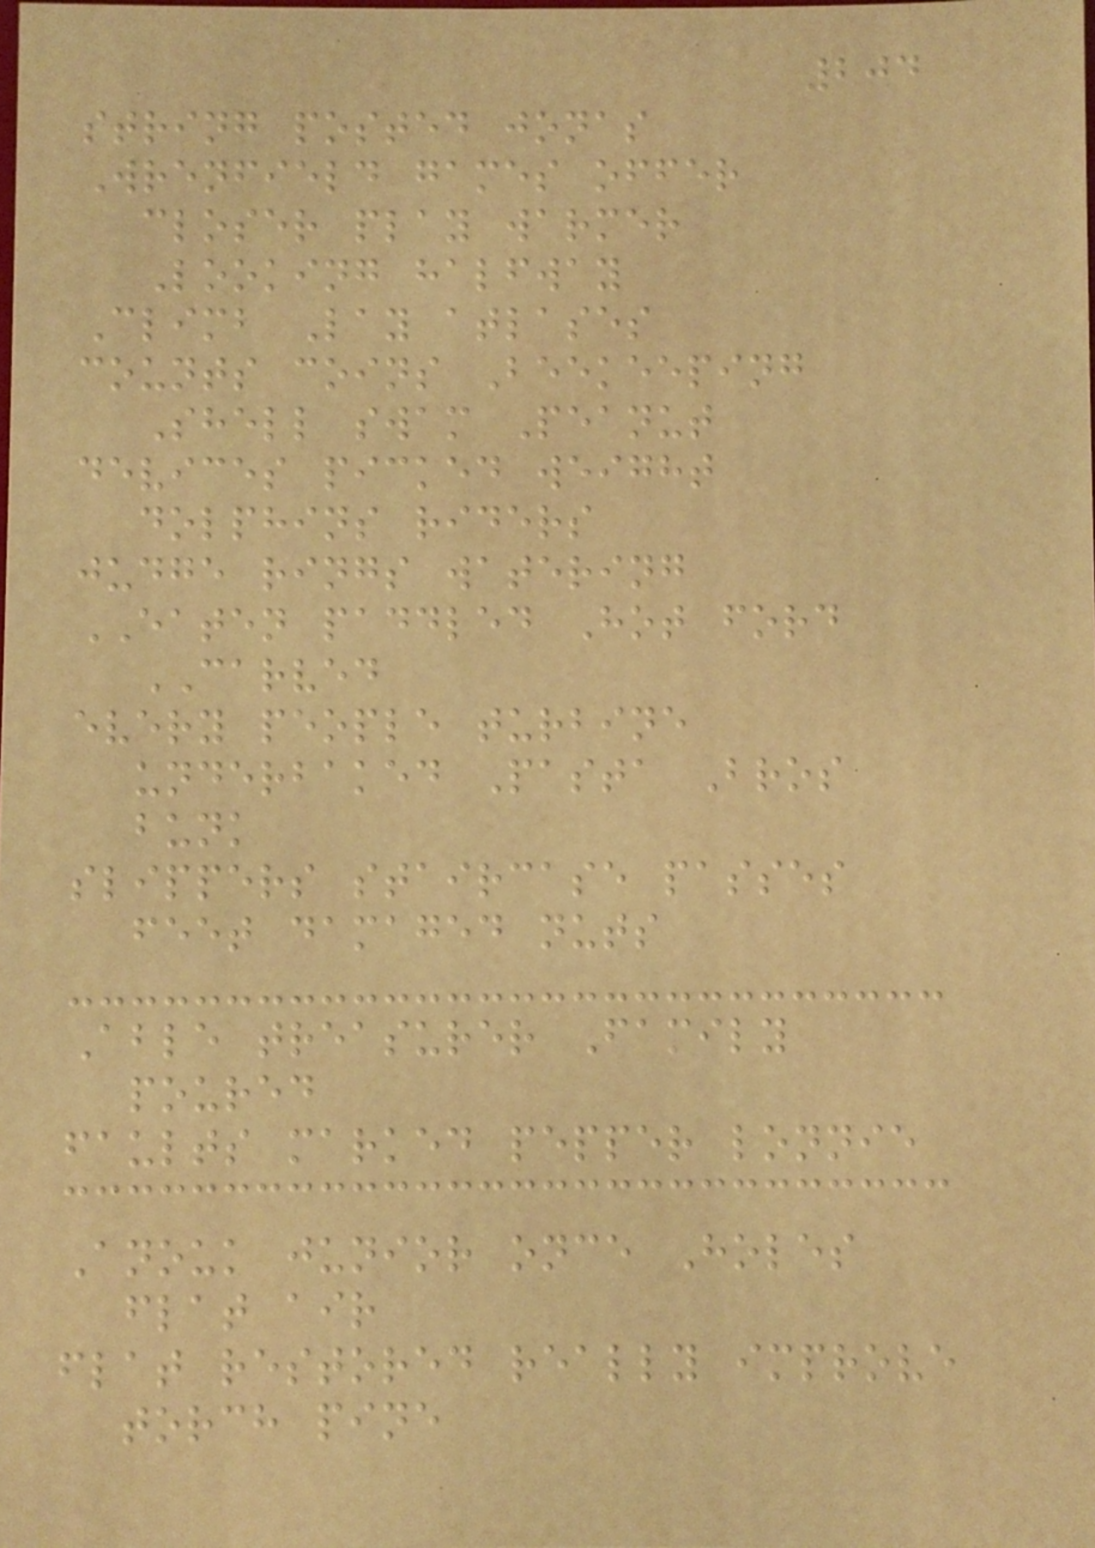204
string posted jonas
Wrenfield games offer
closer play warmer
Looking halfway
Climb Lay atlases
counts coins Beekeeping
Shell swam Peanut
devices picked weight
dolphins riders
judge rings watering
EATEN paddled Hot ford
CARVED
every people turbine
underbaked Pasta Bros
bunk
slippers staircase passes
feet damaged nuts
Able treasurer Family
poured
faults marked pepper lonnie
Anouk junior once Holes
flat air
flat restored really improve
torch pine
